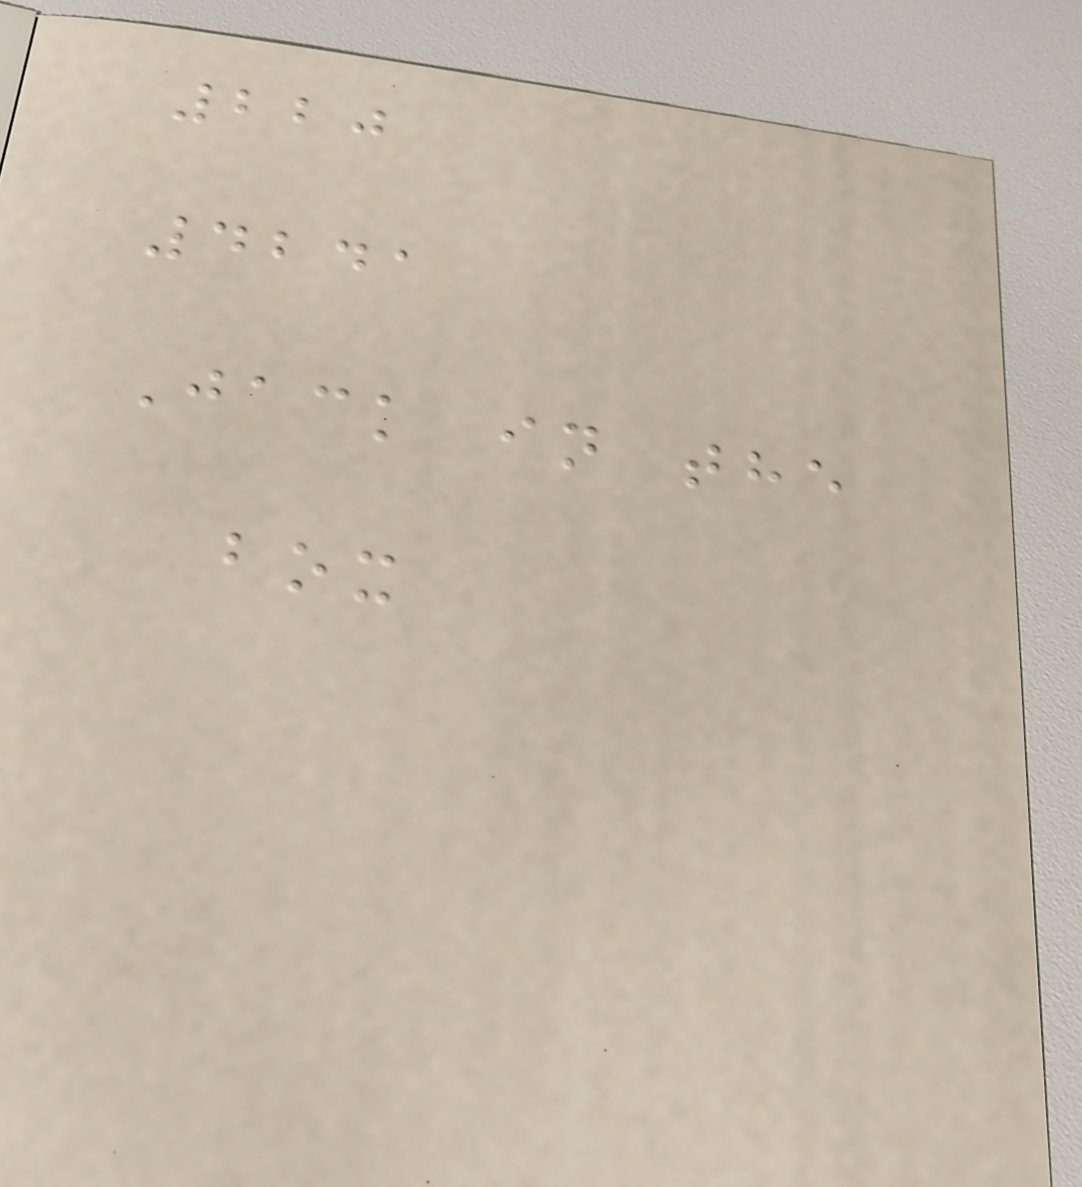220
4241
Jack in the
box
